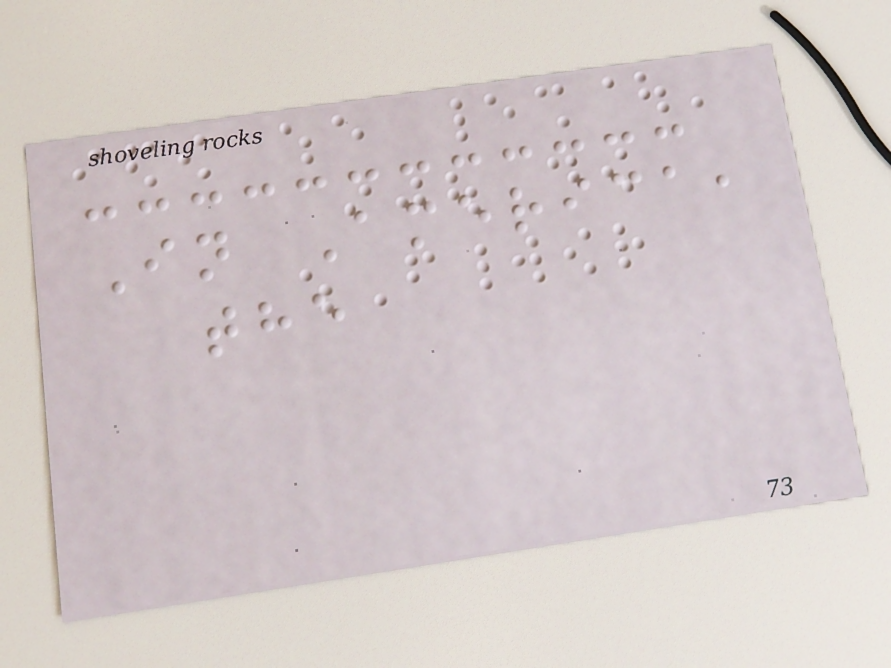In America,
the
